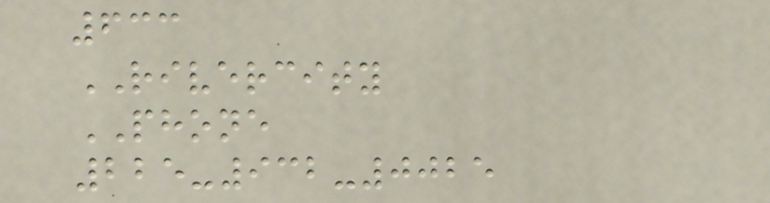633
RIVERCITY
PHONE
225-932-0025
